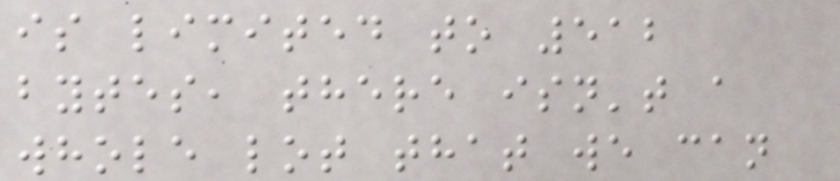is limited to 512
bytes, there isn't a
whole lot that we can
